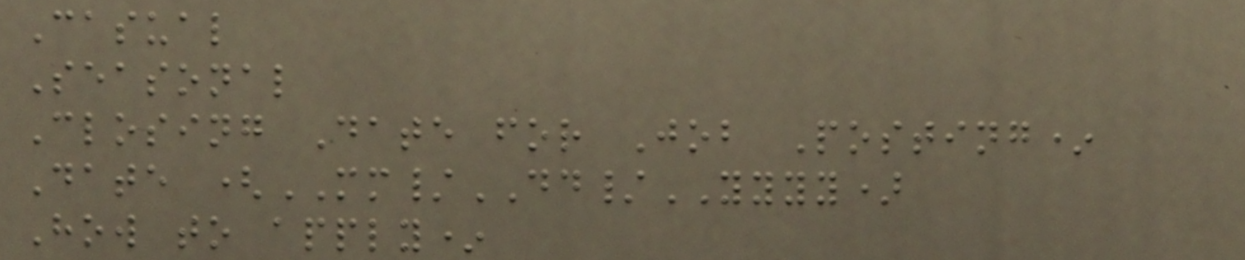Casual
Seasonal
Closing Date for Job Posting*
Date (MM/DD/YYYY)
How to apply*
